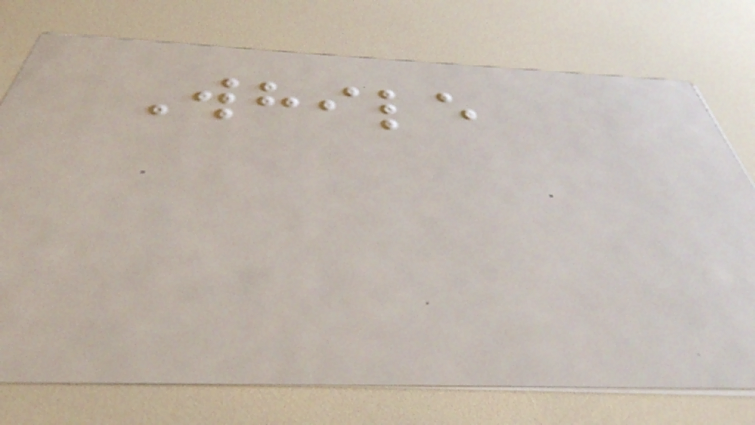While
